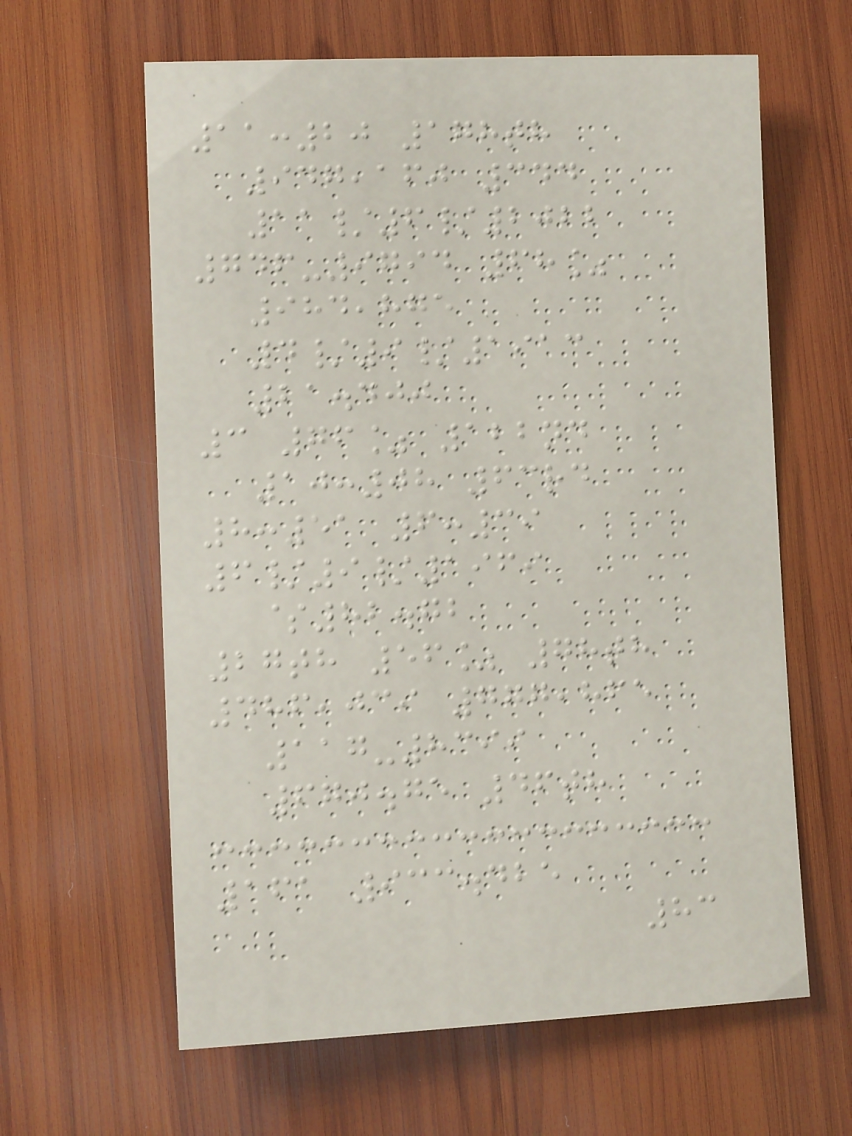11:20 178th
947,160 344
11/6/2022
746-9794 68%
984,875
4/9/1913
21.400
3 76% 122nd
10:08 63rd
8:51 6:39
6/9/1969
$82.72
27th 56% 78th
486,039 777,865
117-8399
670.75 46th
161 933.425
83
